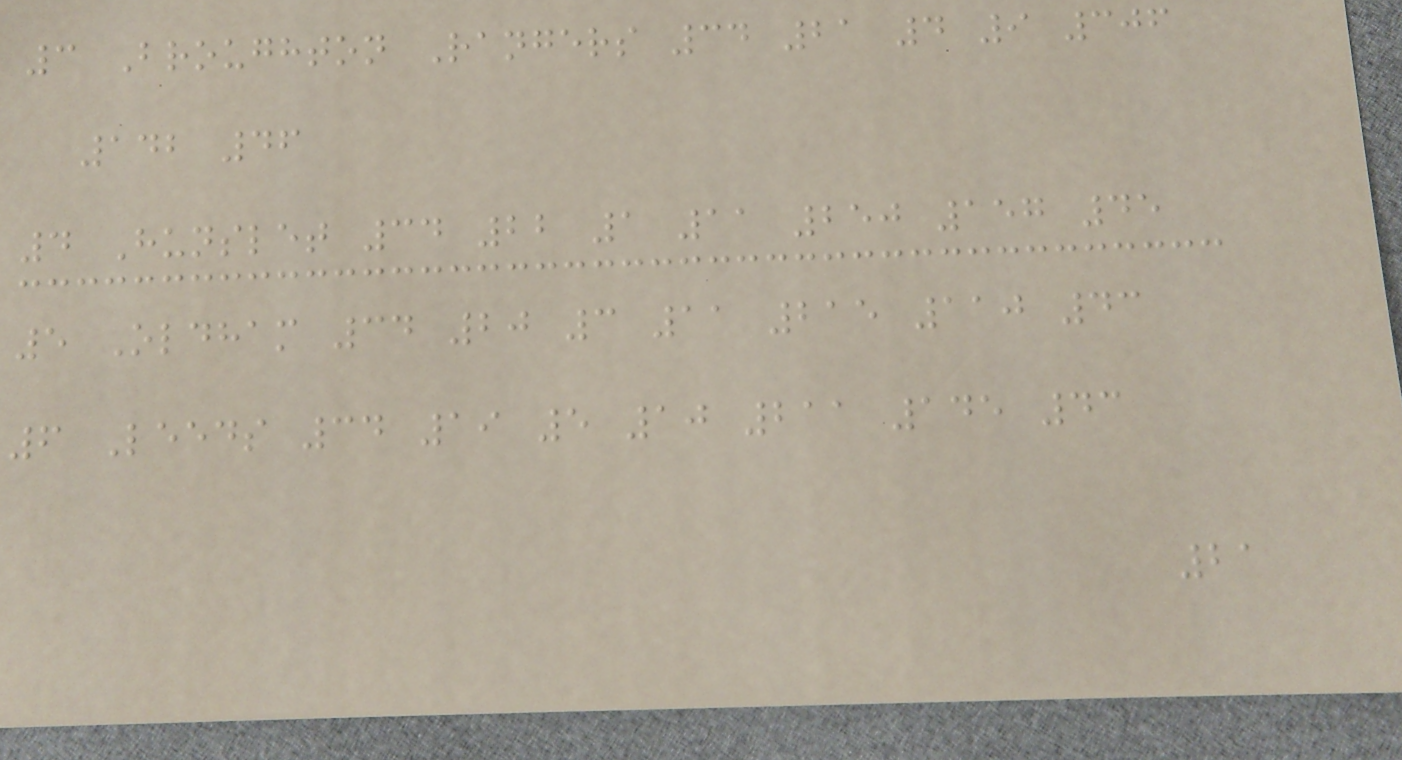3 Broughton Rangers 34 21 4 9 306
142 46
4 Hunslet 34 22 1 11 250 157 45
5 Oldham 34 20 3 11 215 110 43
6 Leeds 34 19 5 10 211 145 43
21
